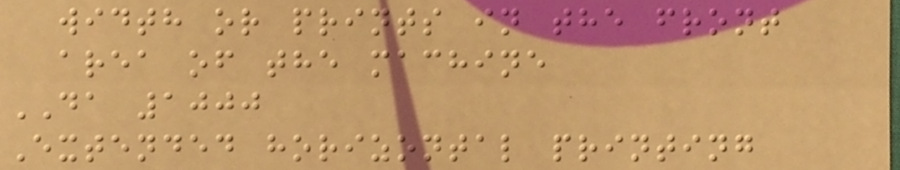width or prints in the front
area of the machine
DA 1000
Extended horizontal printing
